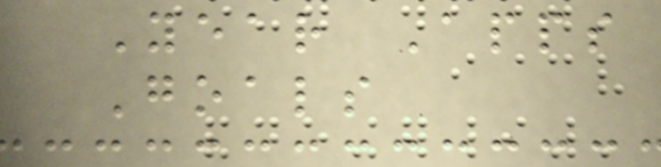Year Apps
Goals
